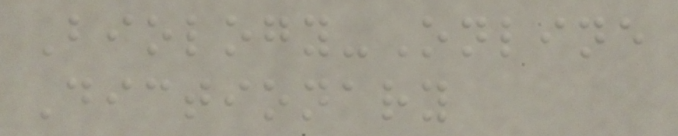Biology-Online
Dictionary
